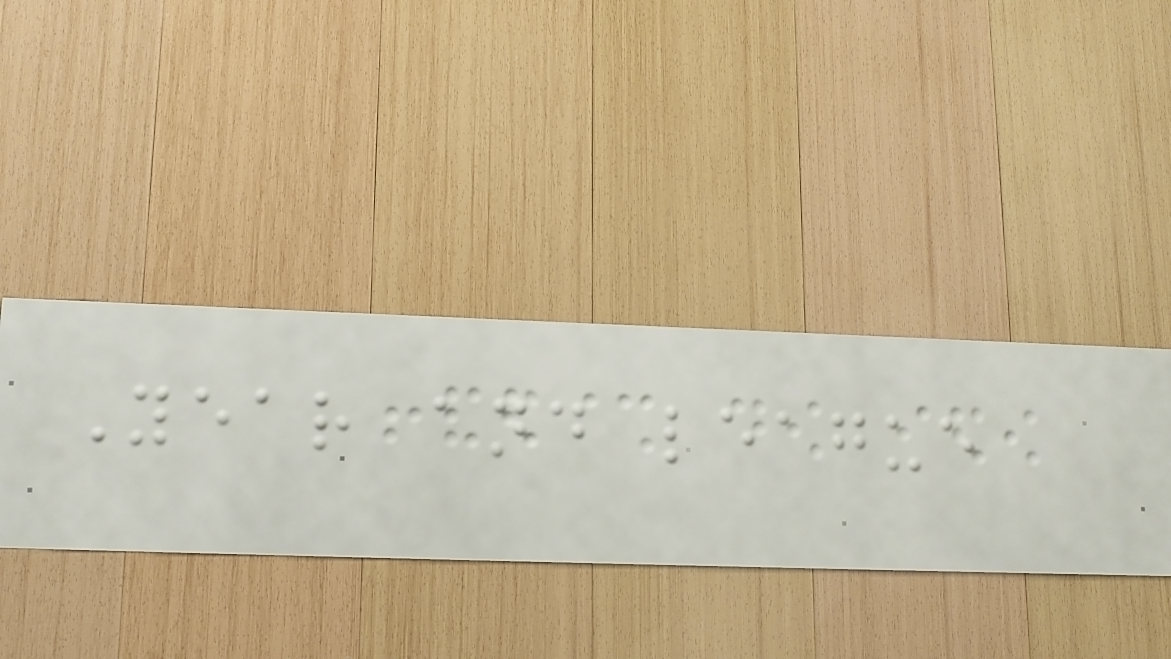Year and league
